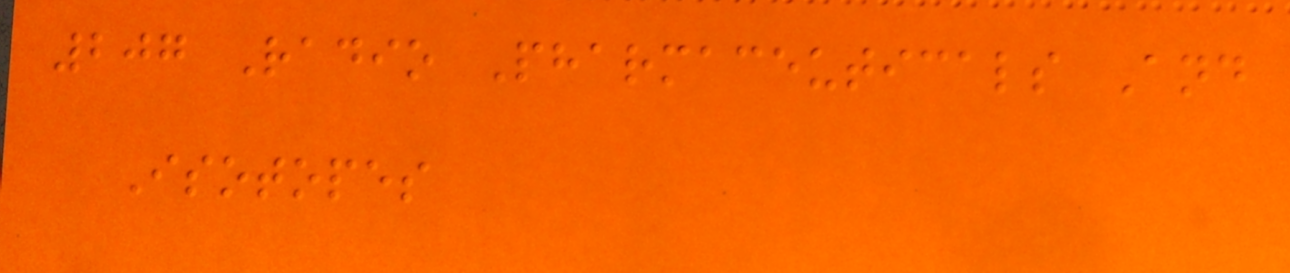207 Radio Pharmaceuticals And
Isotopes
